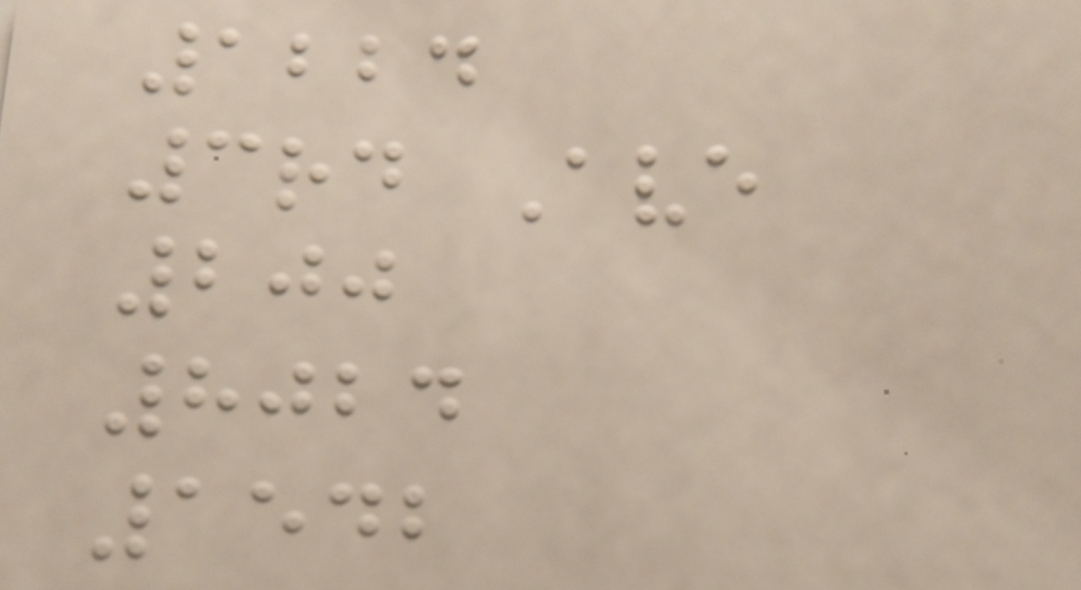1224
3rd Ave
200
8024
1542
